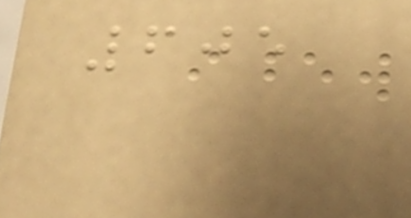605
